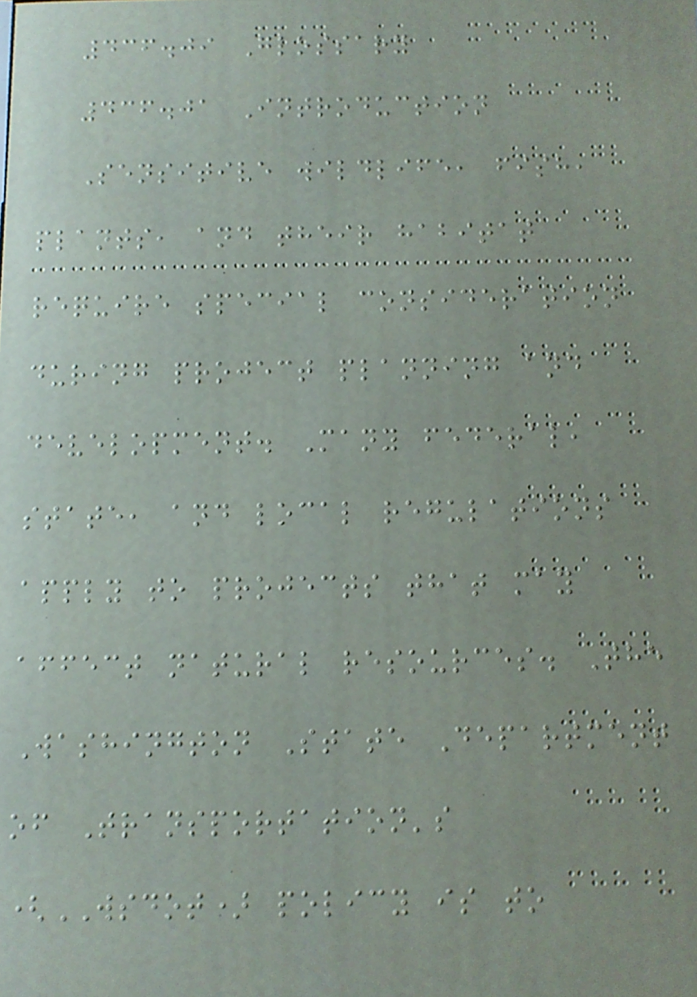436.09 Glossary
436.01 Introduction
Sensitive wildlife, fish,
plants, and their habitat
require special consideration
during project planning and
development. Many federal,
state, and local regulations
apply to projects that may
affect natural resources. The
Washington State Department
of Transportation's
(WSDOT) policy is to
